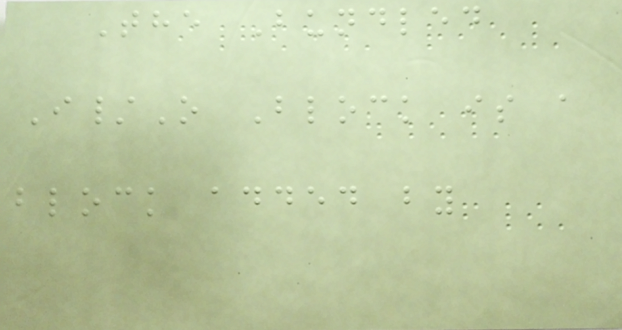The Bundled
I/O Block is a
block added by
